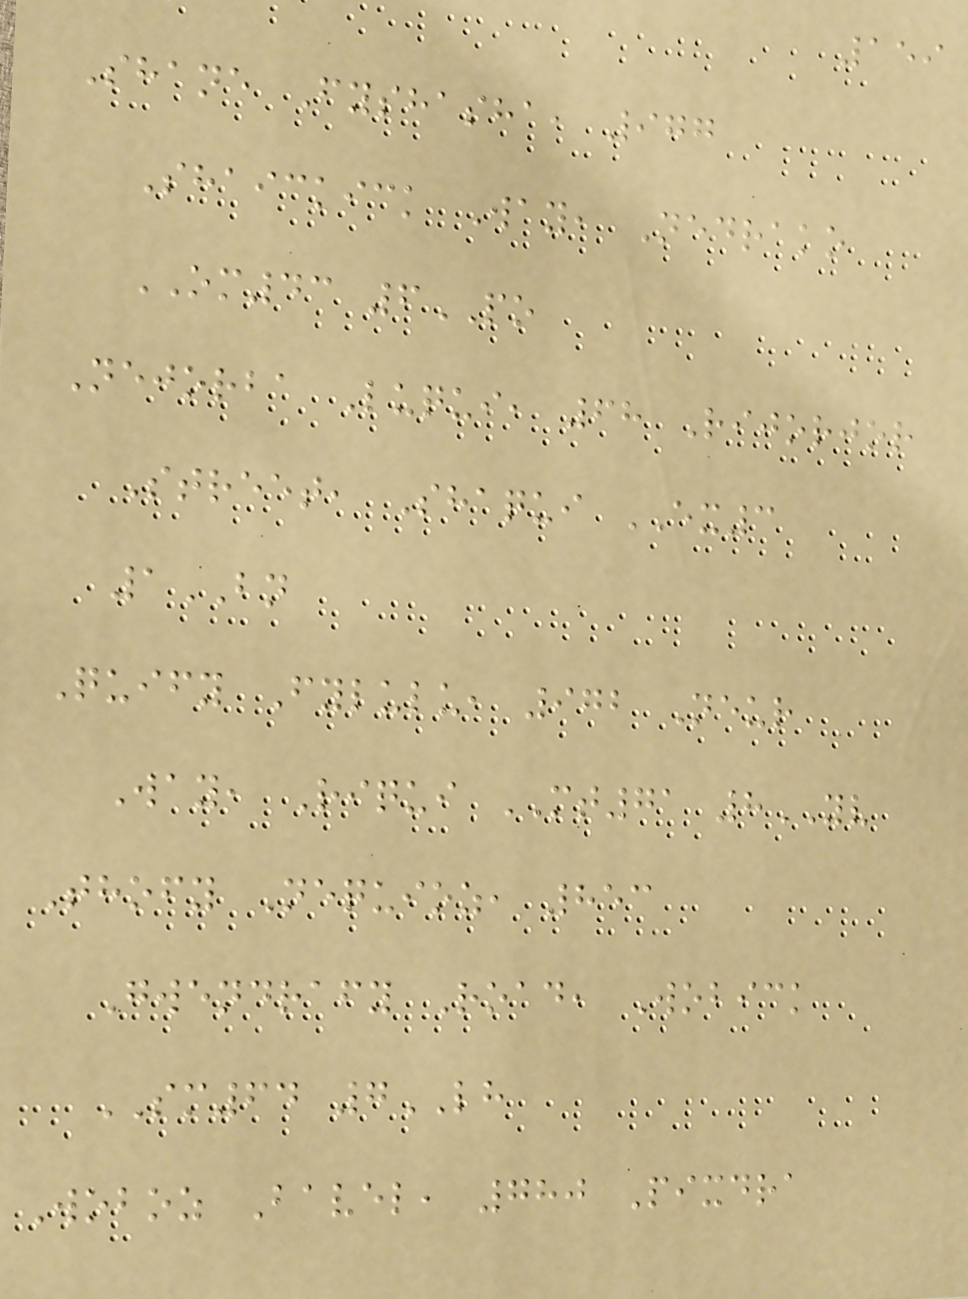159
Shane Fyshasha, 977
Shaickick Way, Nedrako
OM43 6PO
Nejorba Luqui, 68 Rijorjor
Street, Shaqui EX3
1BN
Quify Fylulu, 972 Neur
Way, Riqui MT71 8YV
Thofy Nequioz, 853
Gwendrafy Road, Wobick
SM64 7LH
Woboz Bavel, 780 Pixdra
